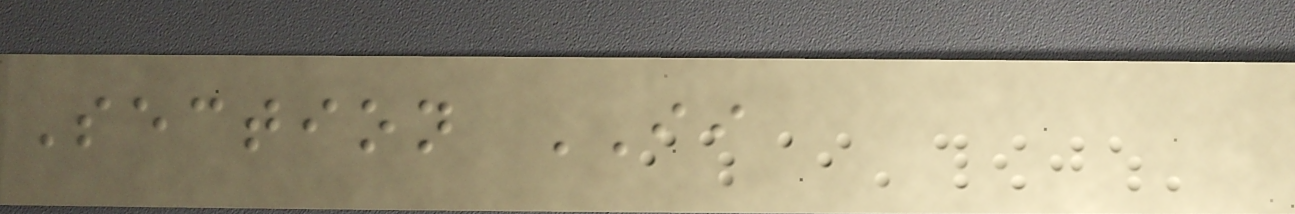Section II
